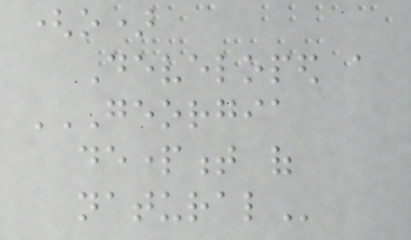(o)
Developed a
GEORGIA
DEPARTMENT OF
NATURAL
